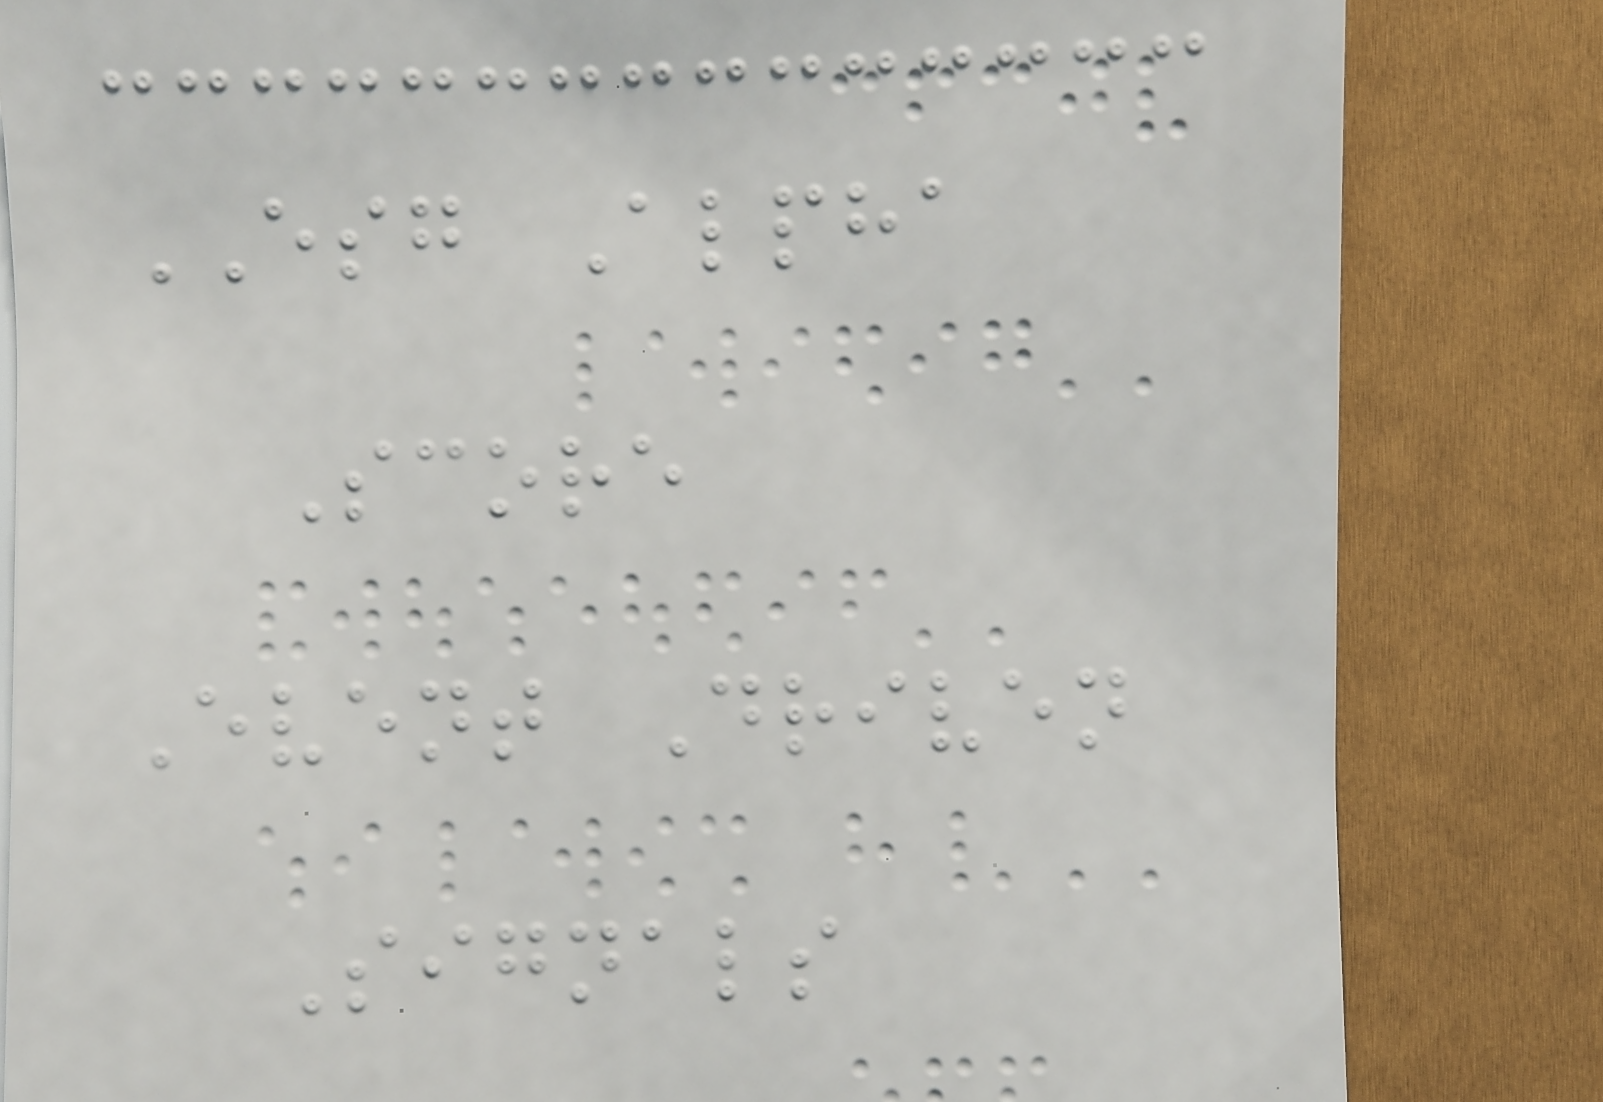ESG Alpha
Score
Event Driven
Signals
